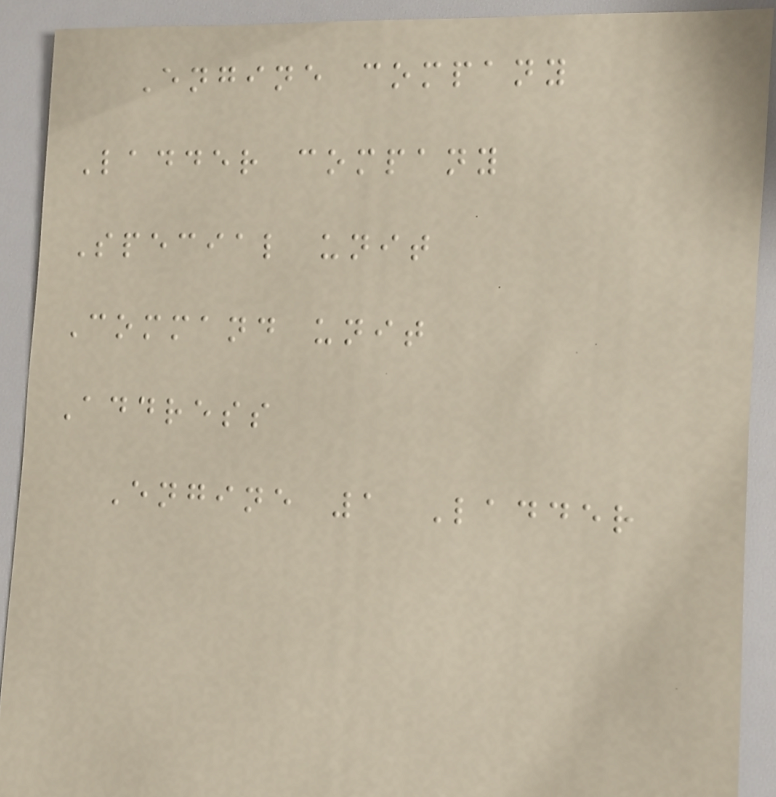Engine company
Ladder company
Special unit
Command unit
Address
Engine 1 Ladder
